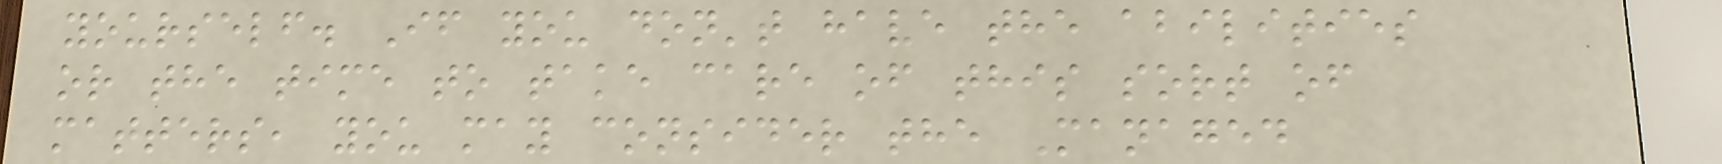yourself. If you don't have the abilities
or the time to take care of this sort of
matters, you may consider the Managed
